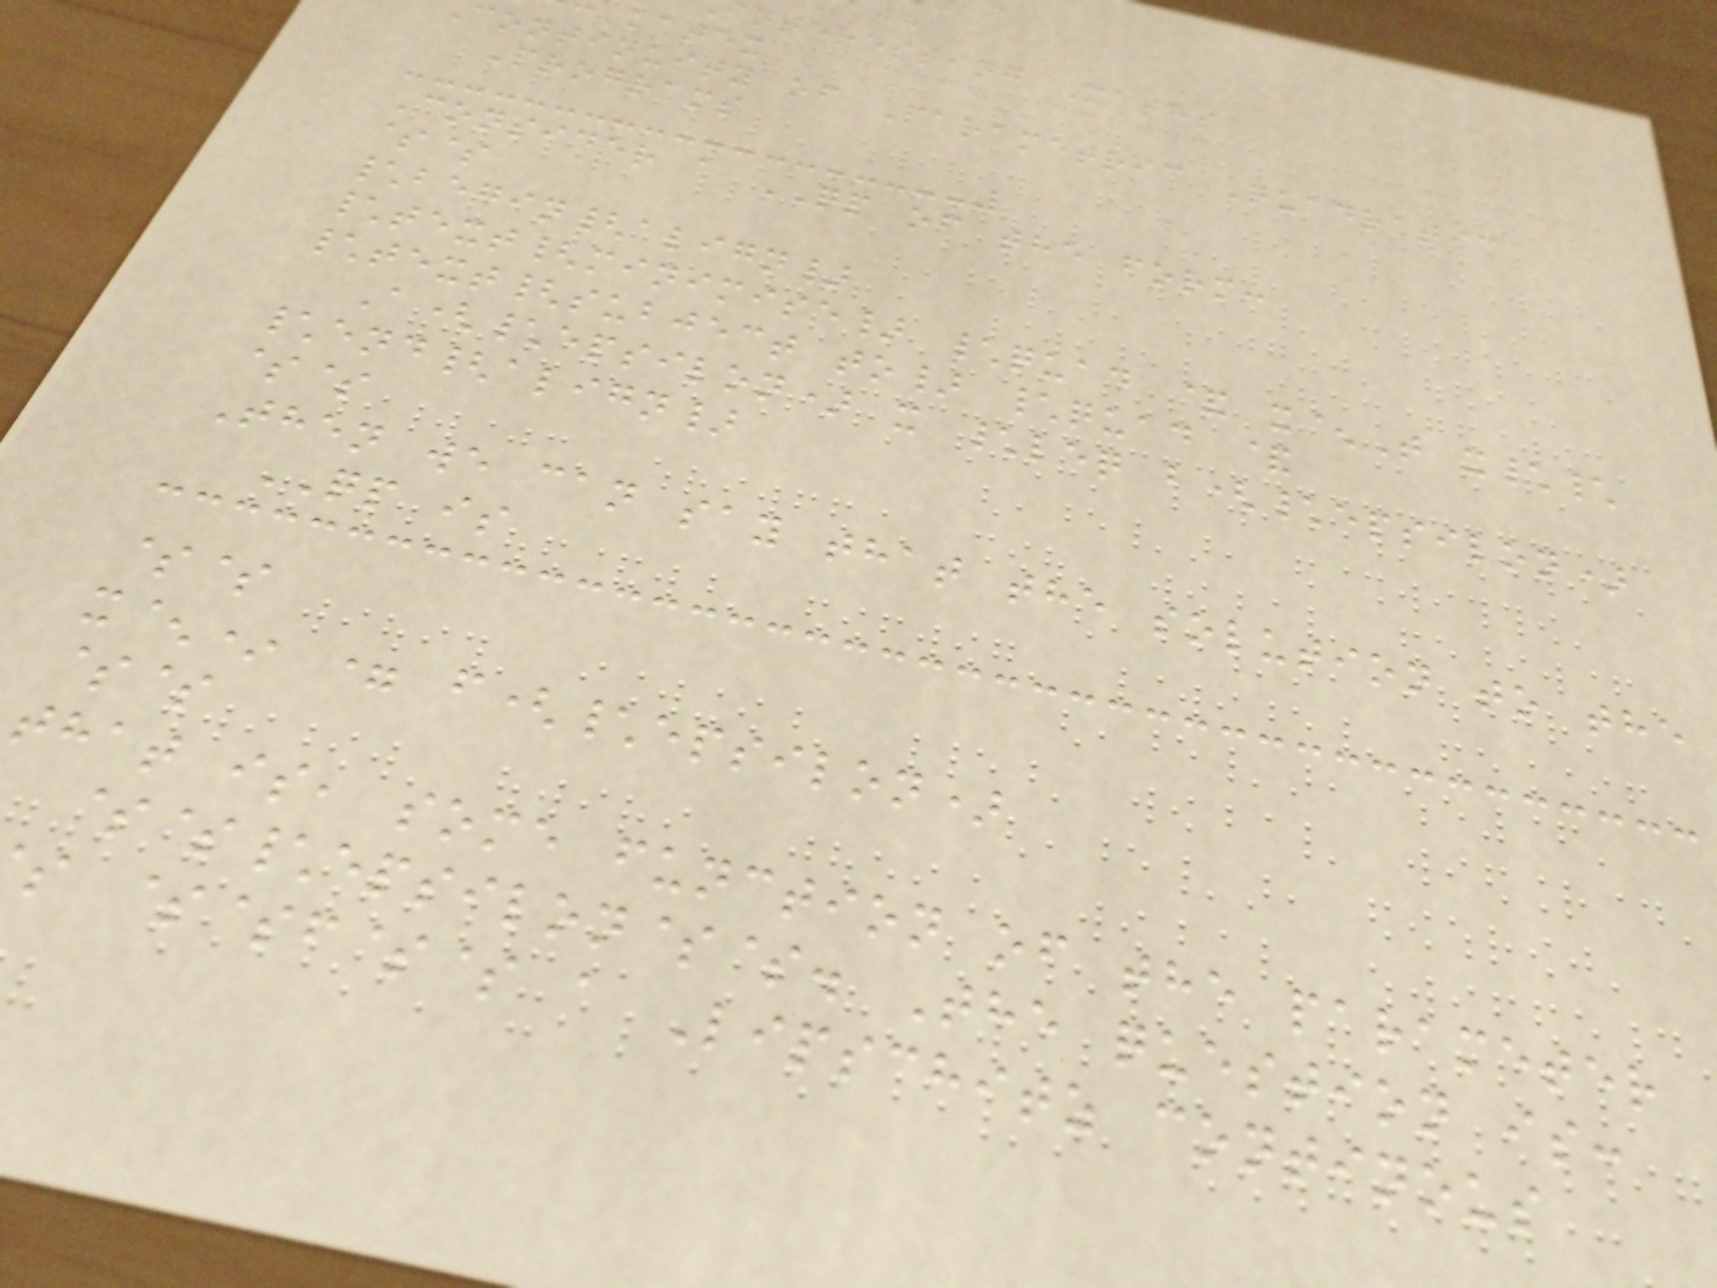interesting Maths
katex
continuity of Parametric Quadratic
Programs
Consider a QP of the form:
$$
\begin{align}
\text{minimise} \quad & x^T x\\
\text{subject to} \quad &
A(\epsilon) x \leq b(\epsilon)
\end{align}
$$
Then we can say that the solution to the
QP is
$$
x^* = f(\epsilon)
$$
that is, some function of the parameter
$$\epsilon$$. The question is:
s $$f$$ a Lipschitz continous
